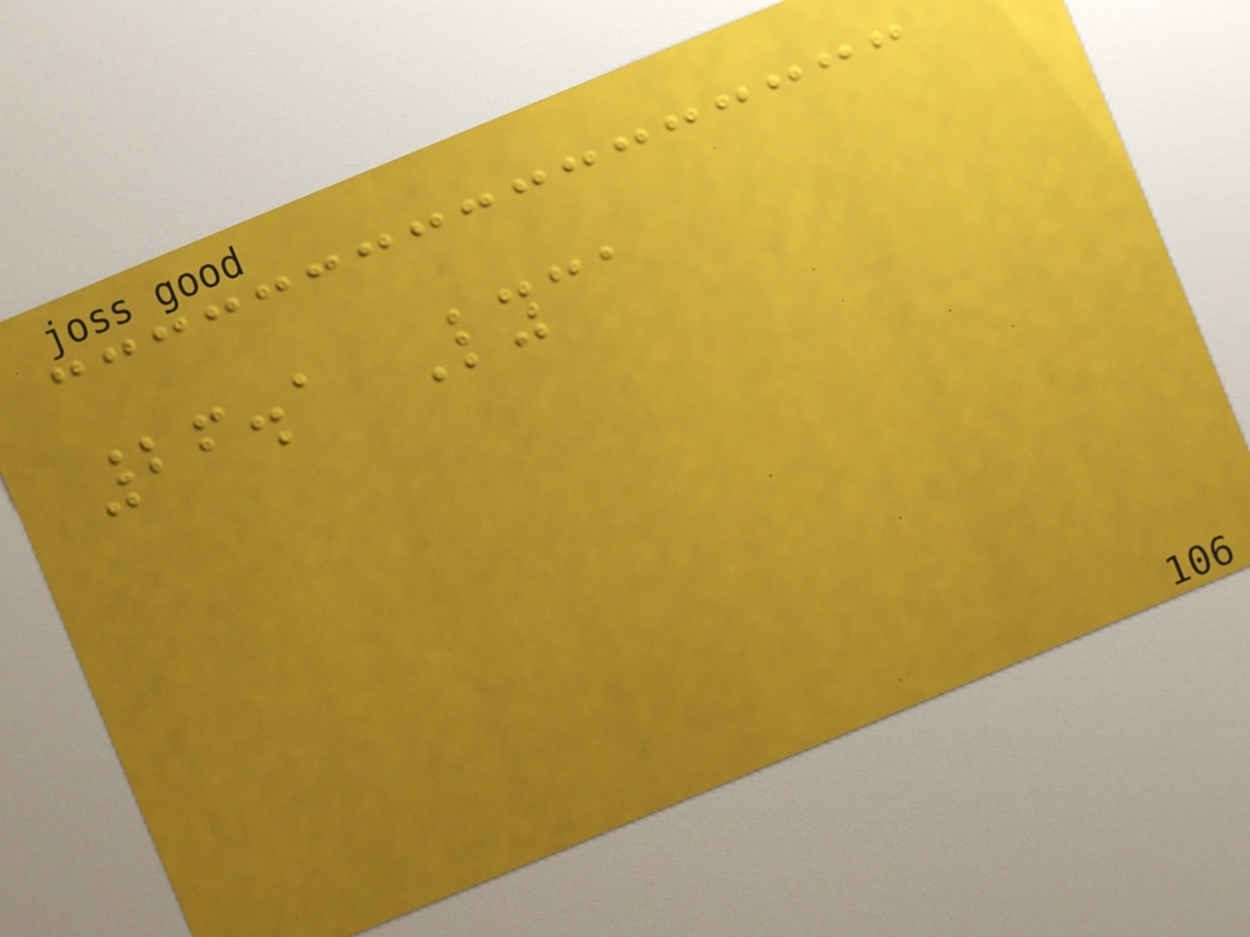26.1 Lyca
